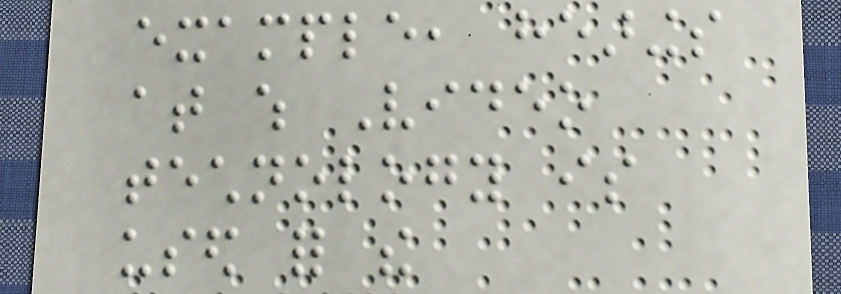example, hearings
at which Video
technology is
used for the
